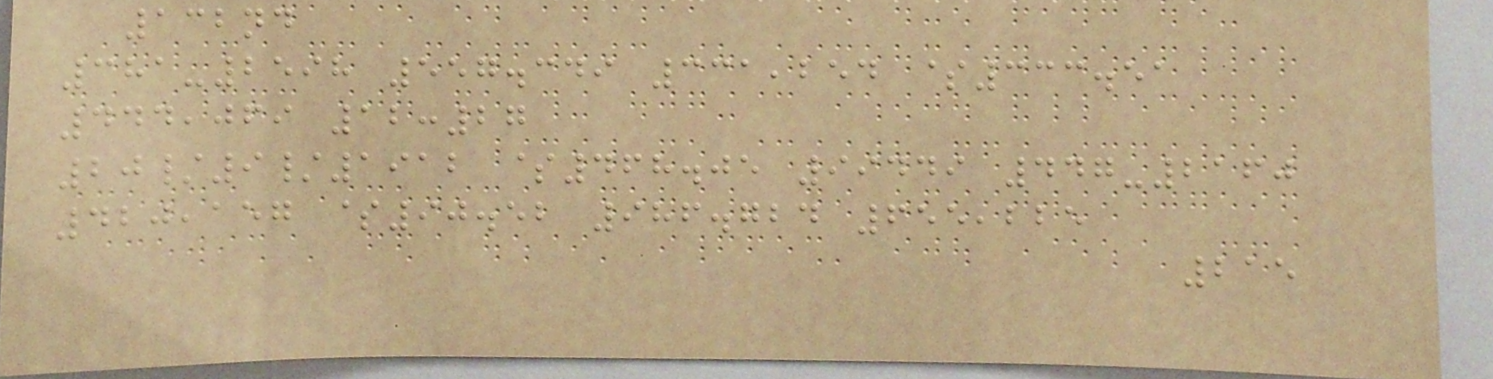132nd
381-2598 557.349 331,254 $333.51
444,069 12:27
20/9/1912 $468.05 99449 447-2160
420,157 $90.52 986.724 655,225
215
